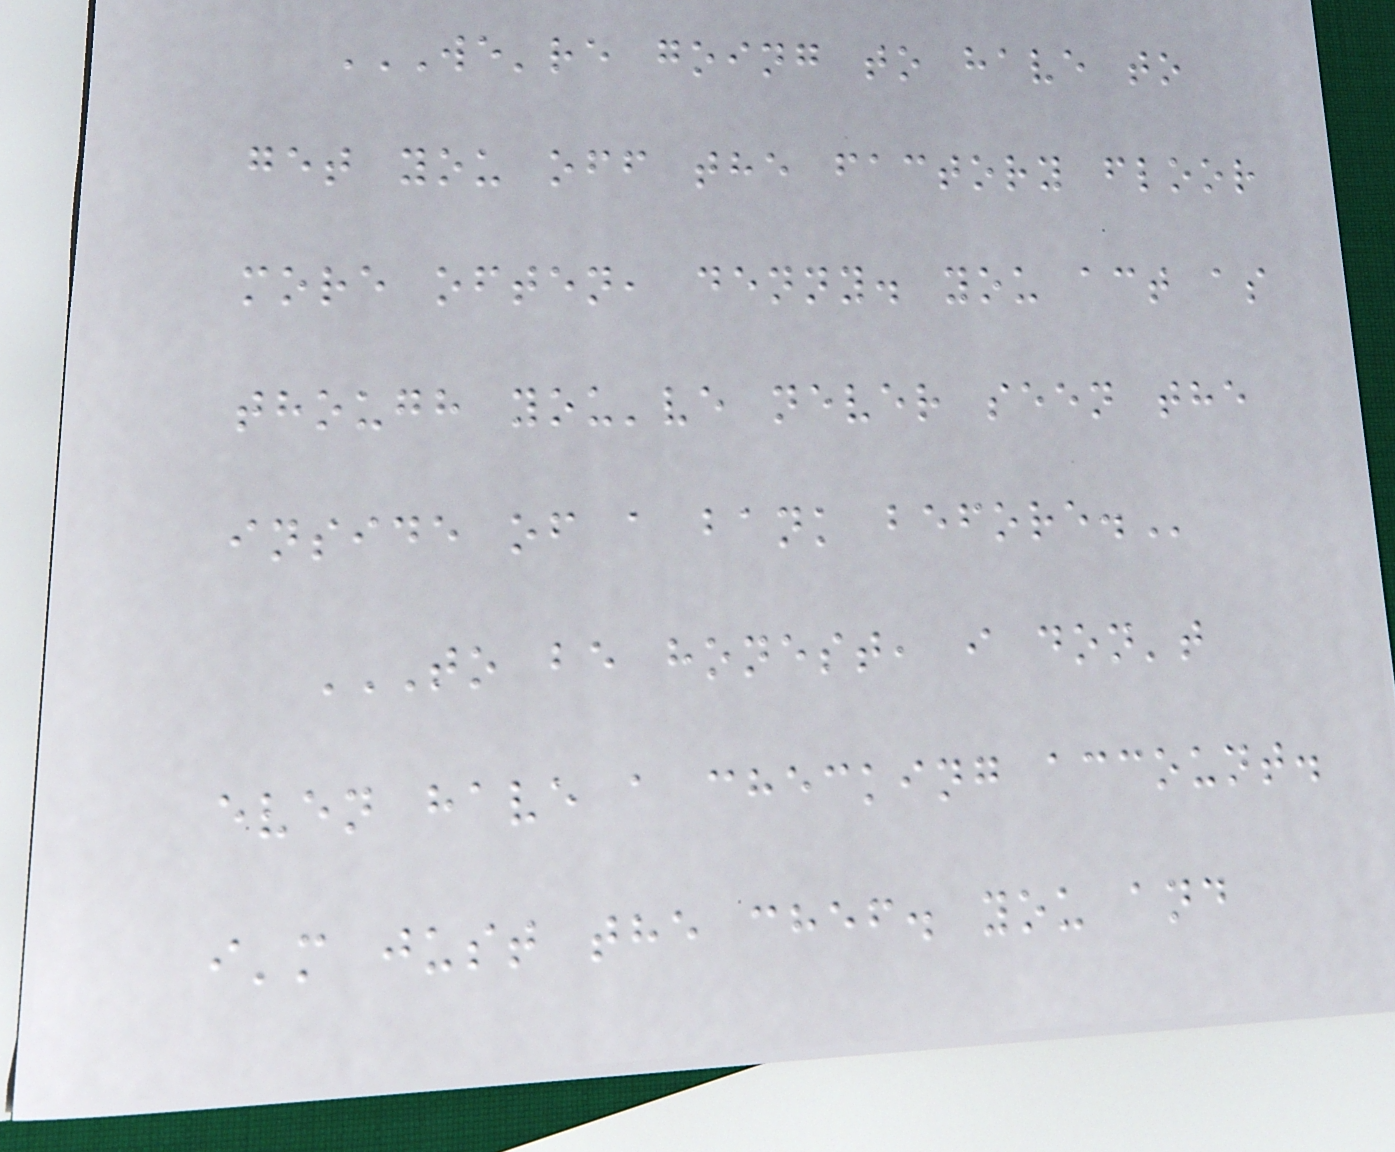WE'RE GOING TO HAVE TO
GET YOU OFF THE FACTORY FLOOR
MORE OFTEN, DENNY. YOU ACT AS
THOUGH YOU'VE NEVER SEEN THE
INSIDE OF A BANK BEFORE.
TO BE HONEST, I DON'T
EVEN HAVE A CHECKING ACCOUNT.
I'M JUST THE CHEF. YOU AND
